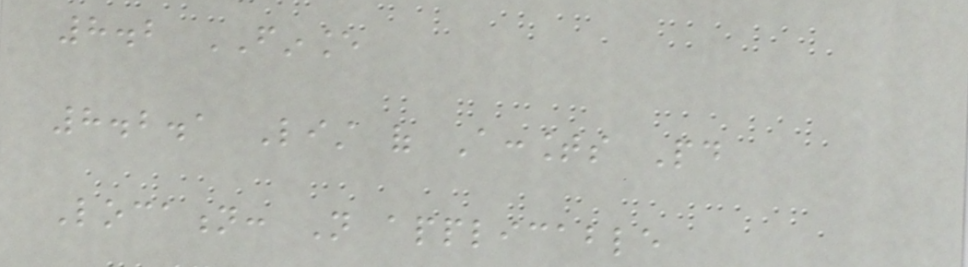8.2 FINANCE
8.2.1 List of Accounts Paid
Location: Not applicable
